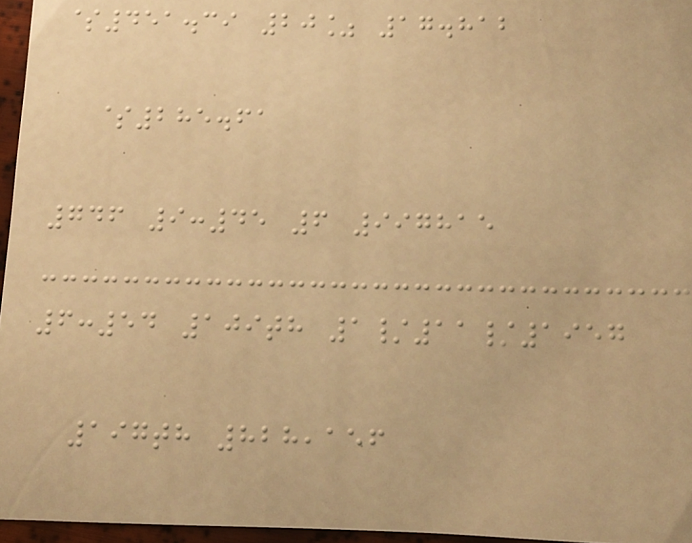$451.39 20% 17.812
$285.61
746 9:45 6 997815
6:54 109th 1/11/1957
197th 828,156
